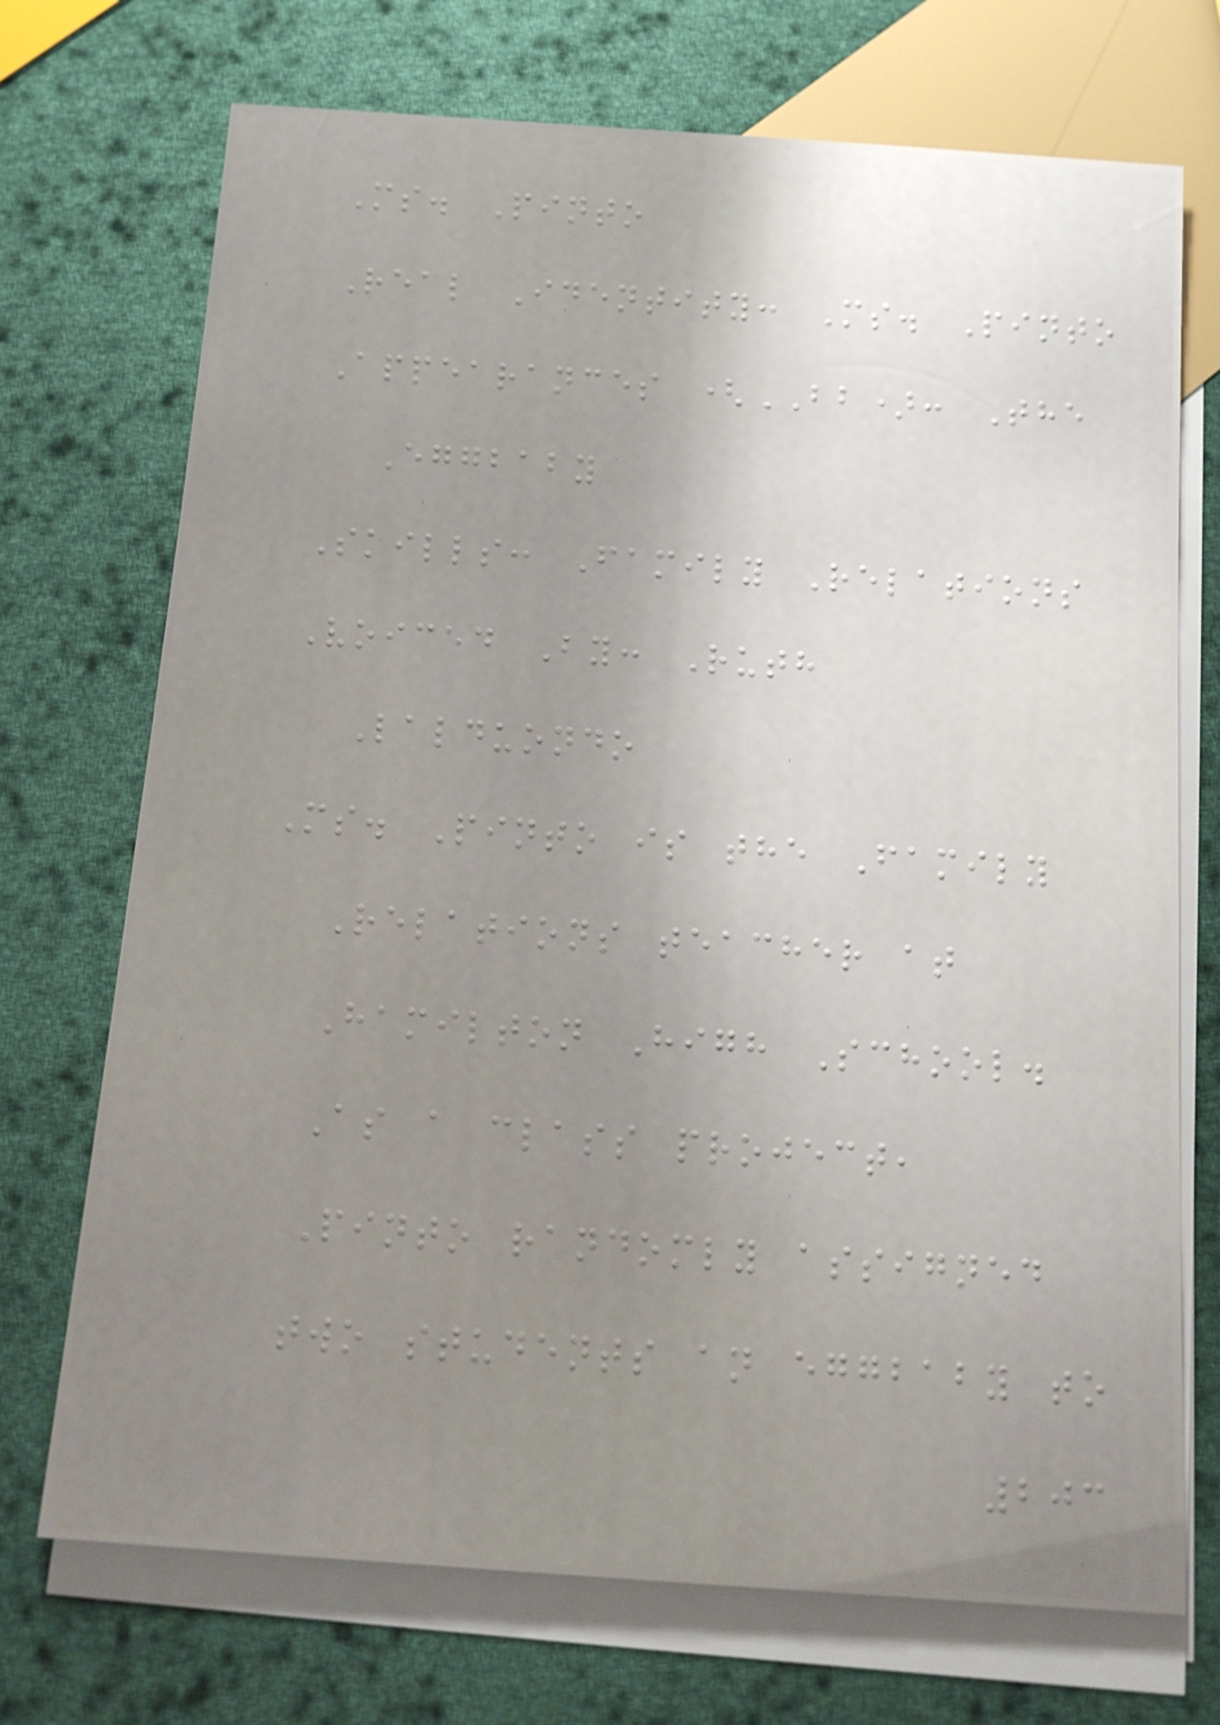Ms. Pinto
Real Identity: Ms. Pinto
Appearances (BB): The
Eggbaby
Skills: Family Relations
Voiced By: Ruth
Lalduondo
Ms. Pinto is the Family
Relations teacher at
Hamilton High School.
As a class project,
Pinto randomly assigned
two students an eggbaby to
203
